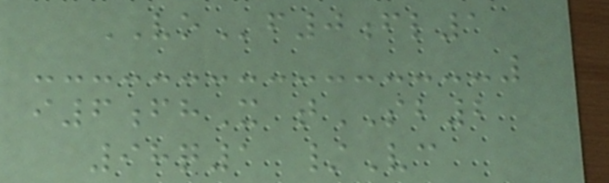VOf0fl1
i6fhX tSB2
98q1 /Vc
